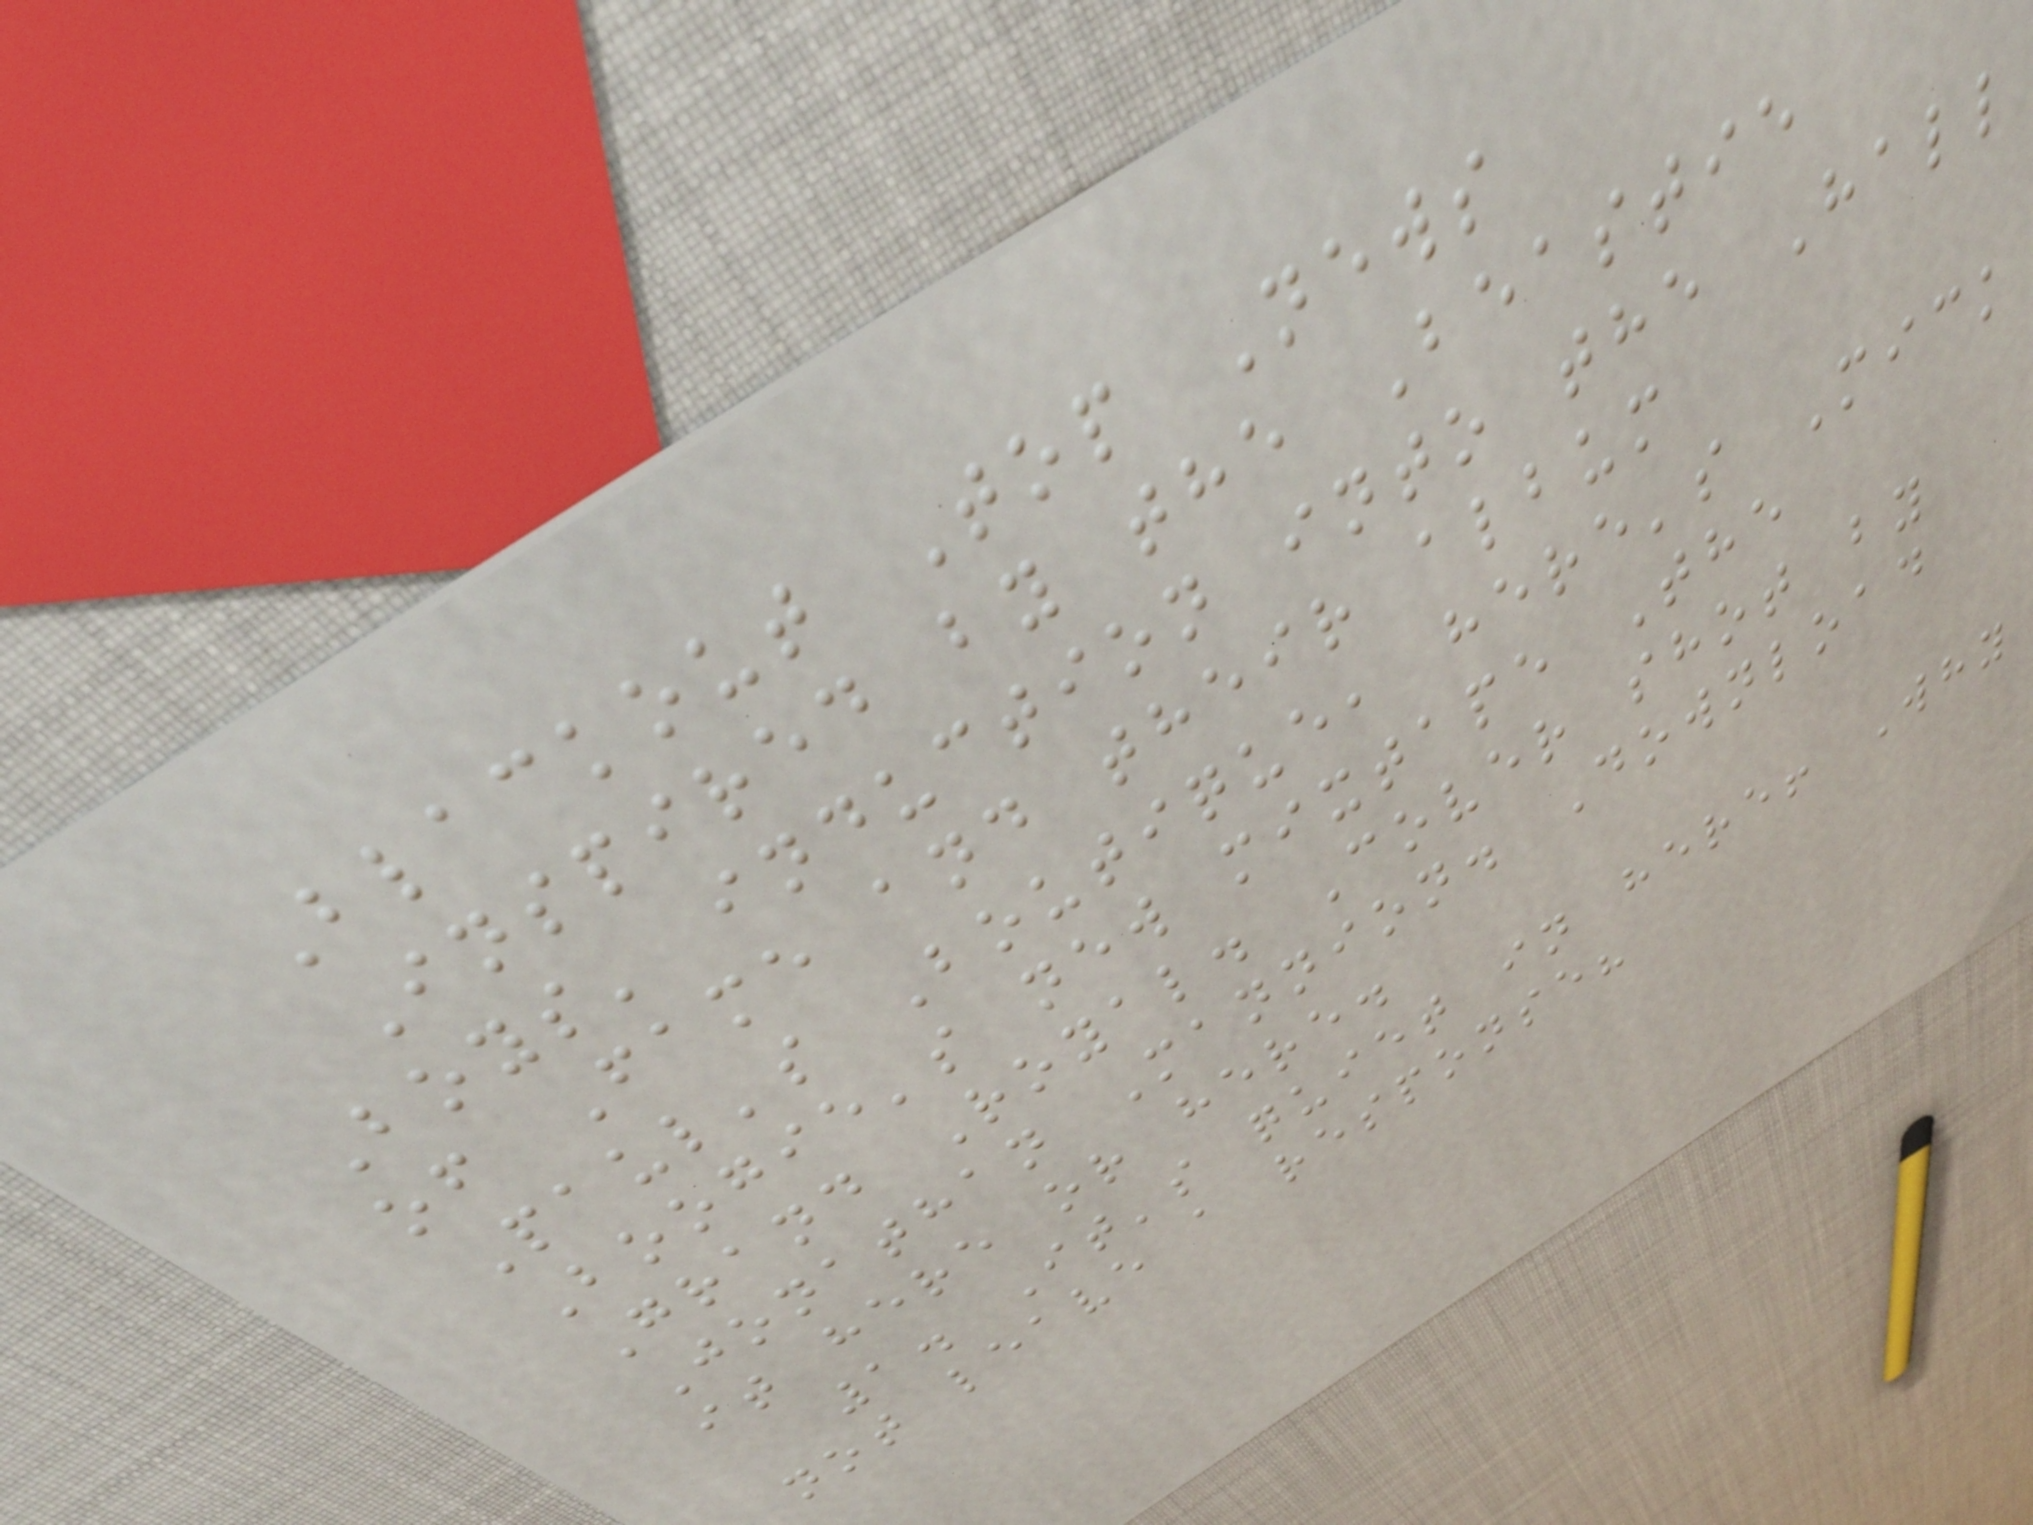Blackout Top News
Inspired by the Beastie
Boys' induction into the Hall
of Fame and their album
Paul's Boutique, here's Mick
Boogie's new mixtape The
Grand Royal. Cover shot by
Jonathan Mannion. Download
it here or here.
1. It's quiet in here! Why
not leave a response?
